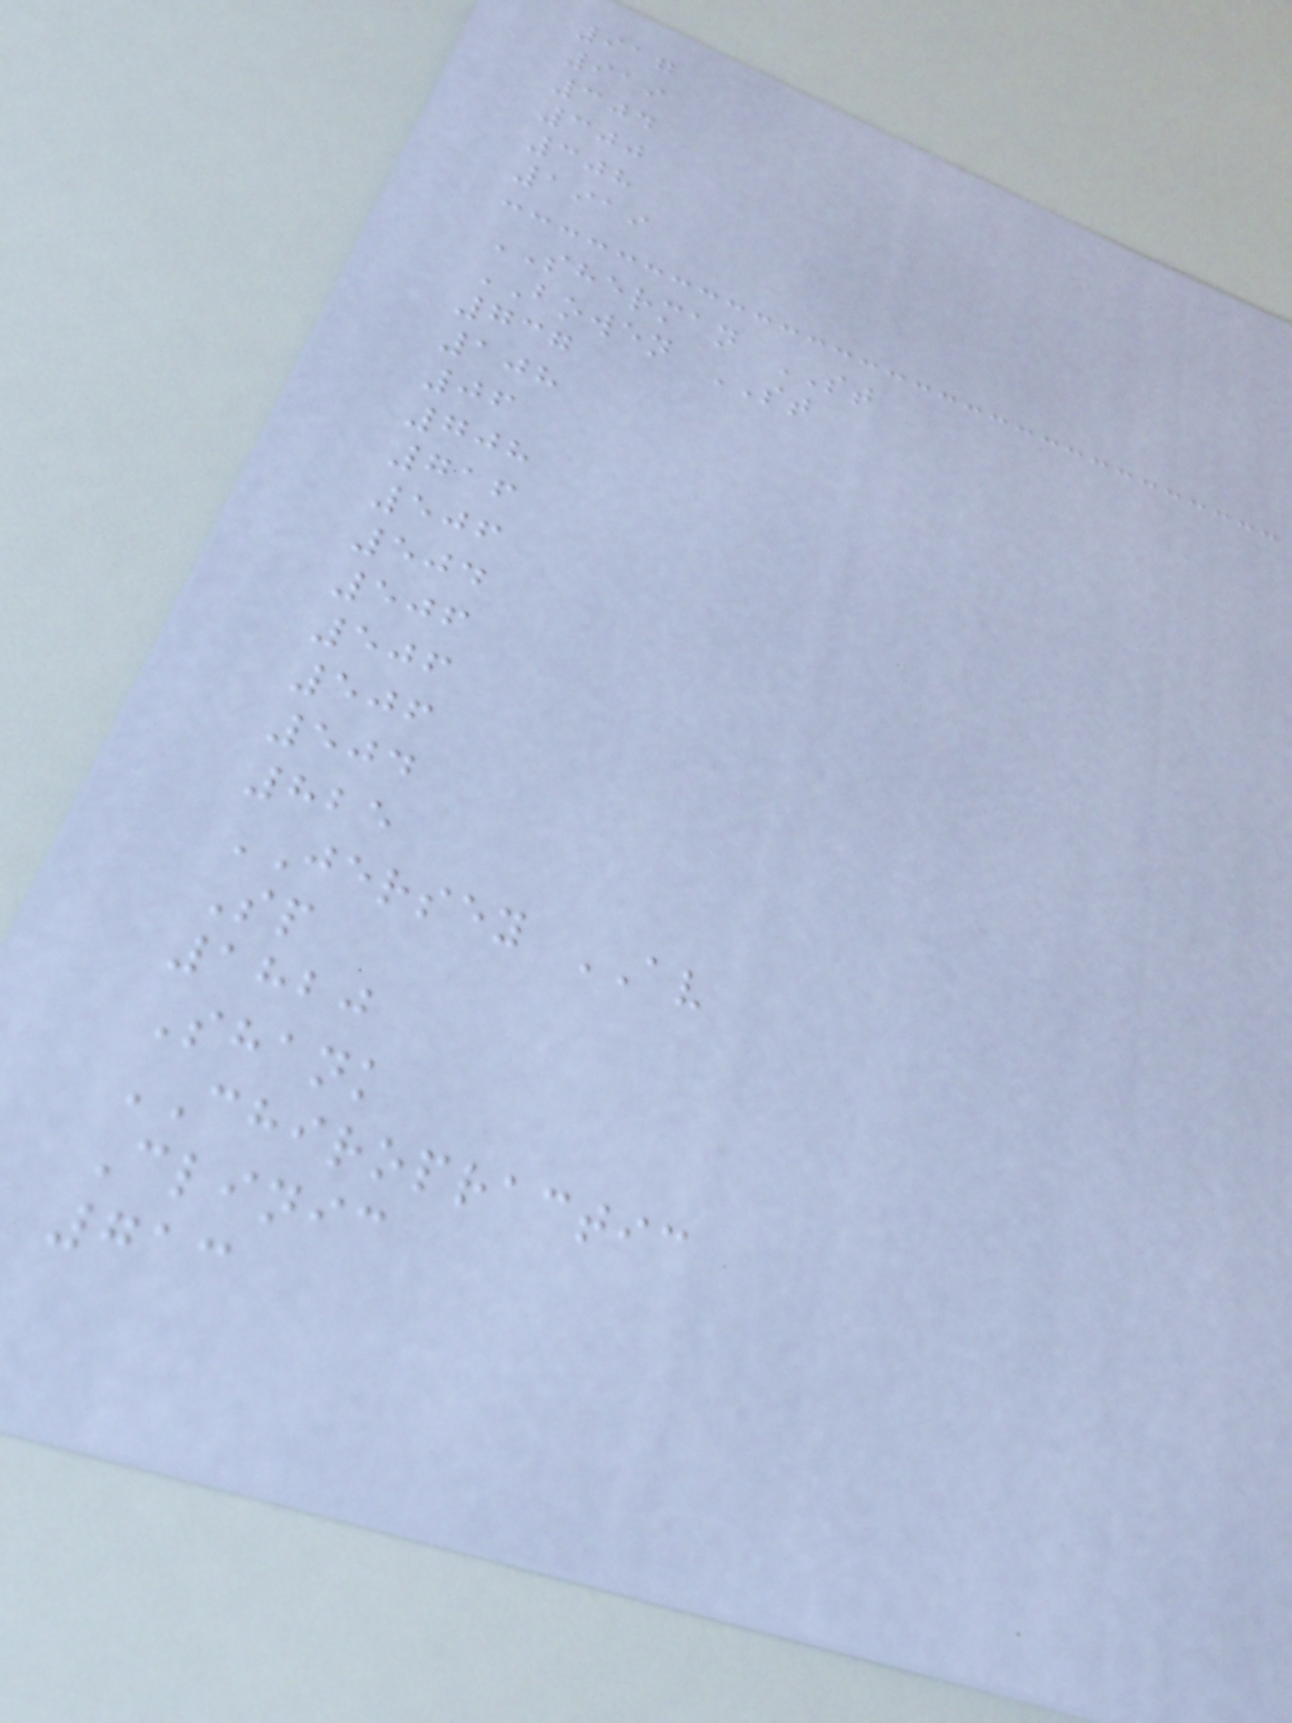917
919
304
300
308
1919
SHERMAN ST
BOWEN ST
737
108
06
708
716
506
504
506
506
506
504
825
JERSEY AV
Sp
1820
Shank
CHIROPRACTIC
Clinic
713
